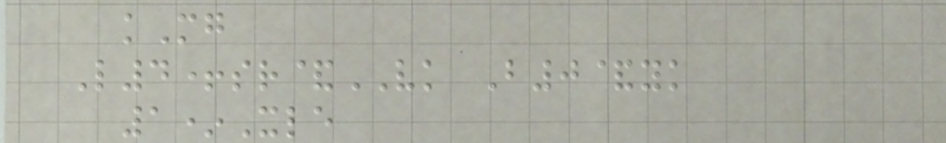kMg
L4+sr&VK B0&yk
1*Xle
